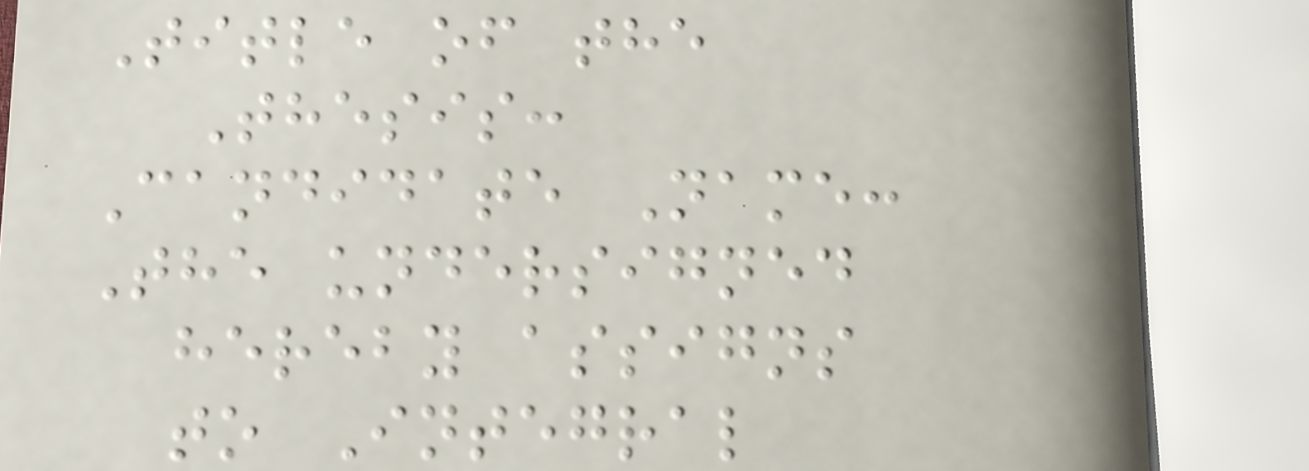Title of the
Thesis:
Candidate Name:
The undersigned
hereby assigns
to Integral
